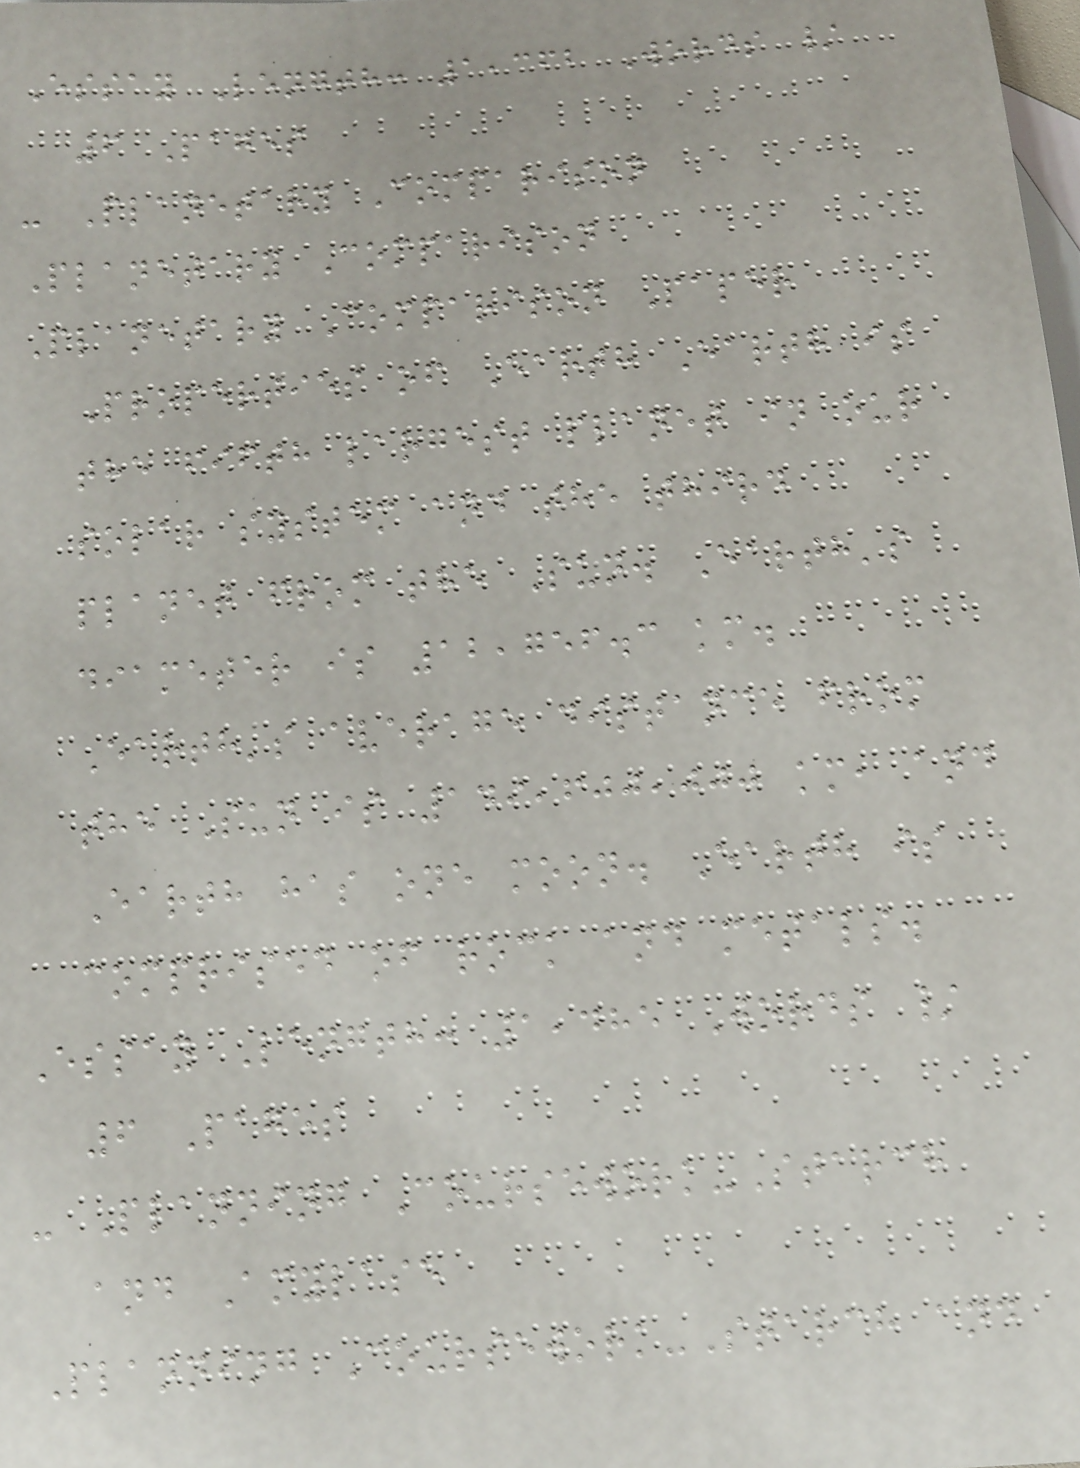Essay Length: 1,362 Words /
6 Pages
- Planetary Comparison
Planetary Comparison
Planetary Comparison Paper
Properties of Earth Earth is
the fifth largest planet in our
solar system and the third
planet from the Sun. Earth's
diameter is 12,756.3 km.
Earth's average distance from
the Sun is 149,600,000 km, and
Earth has one moon. Earth is
comprised of rock and metals.
Essay Length: 1,485 Words /
6 Pages
- Planning Coursework-Starch
and Amylase
Planning Coursework-Starch and
